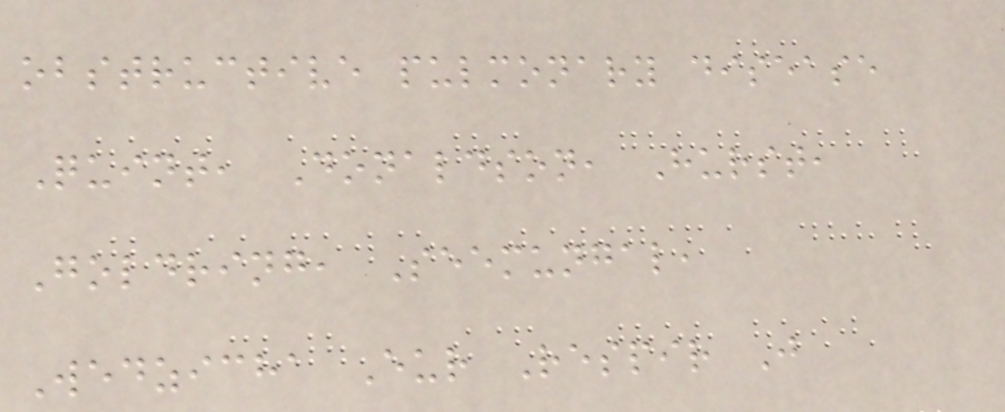obstructive pulmonary disease
Quint, Donaldson, Hurst,
Goldring, Seemungal,
Wedzicha Eur Respir J
